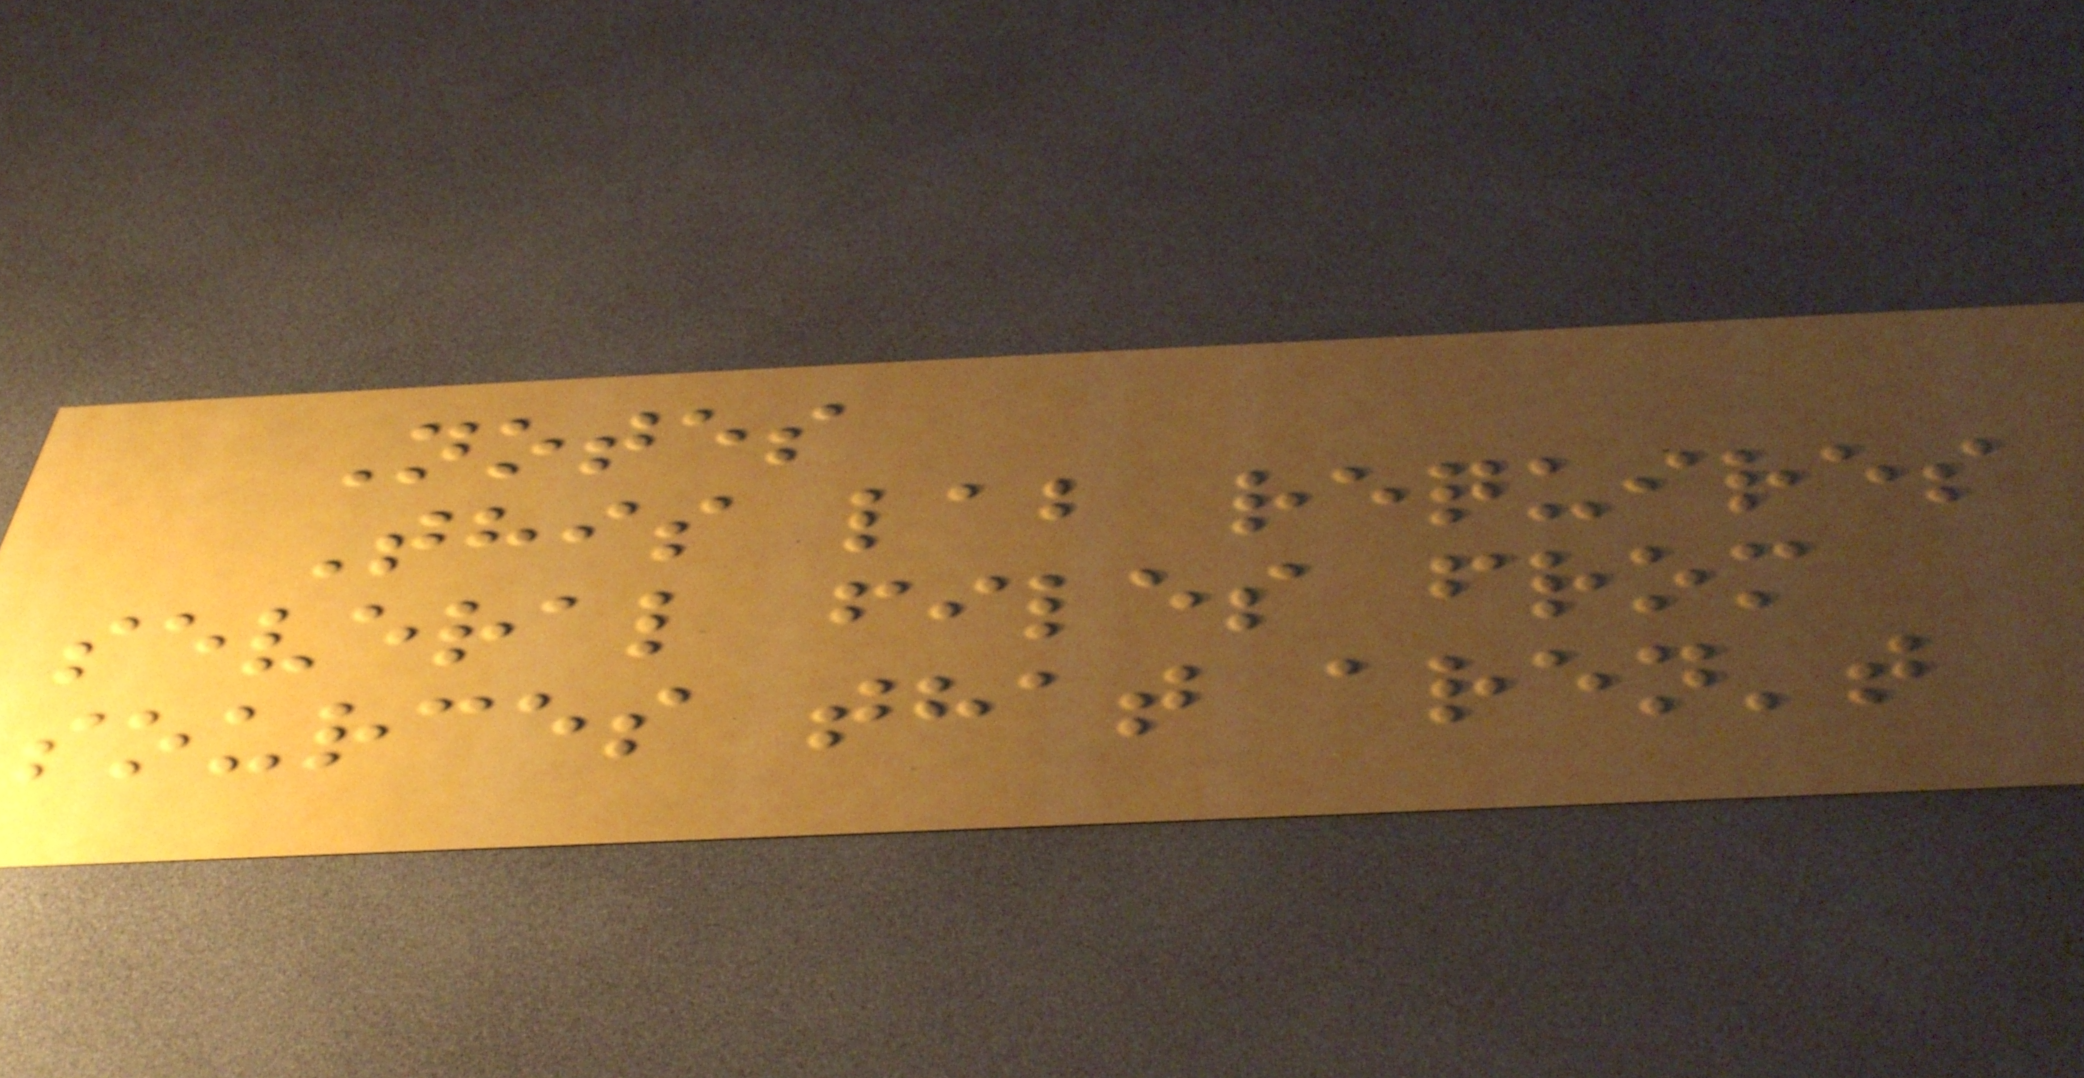Notes
This lab requires
several files from
sources that aren't
